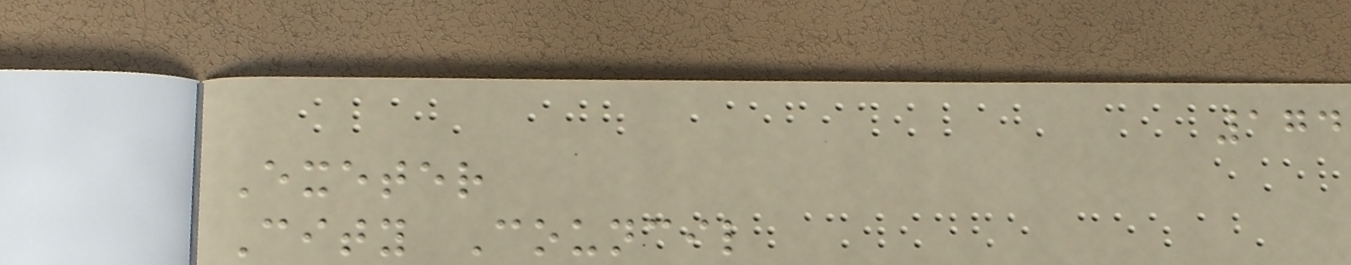174
Exeter
City Council
